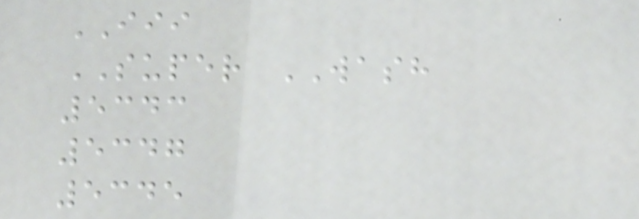III
SUPER WASH
5343
5347
5345
